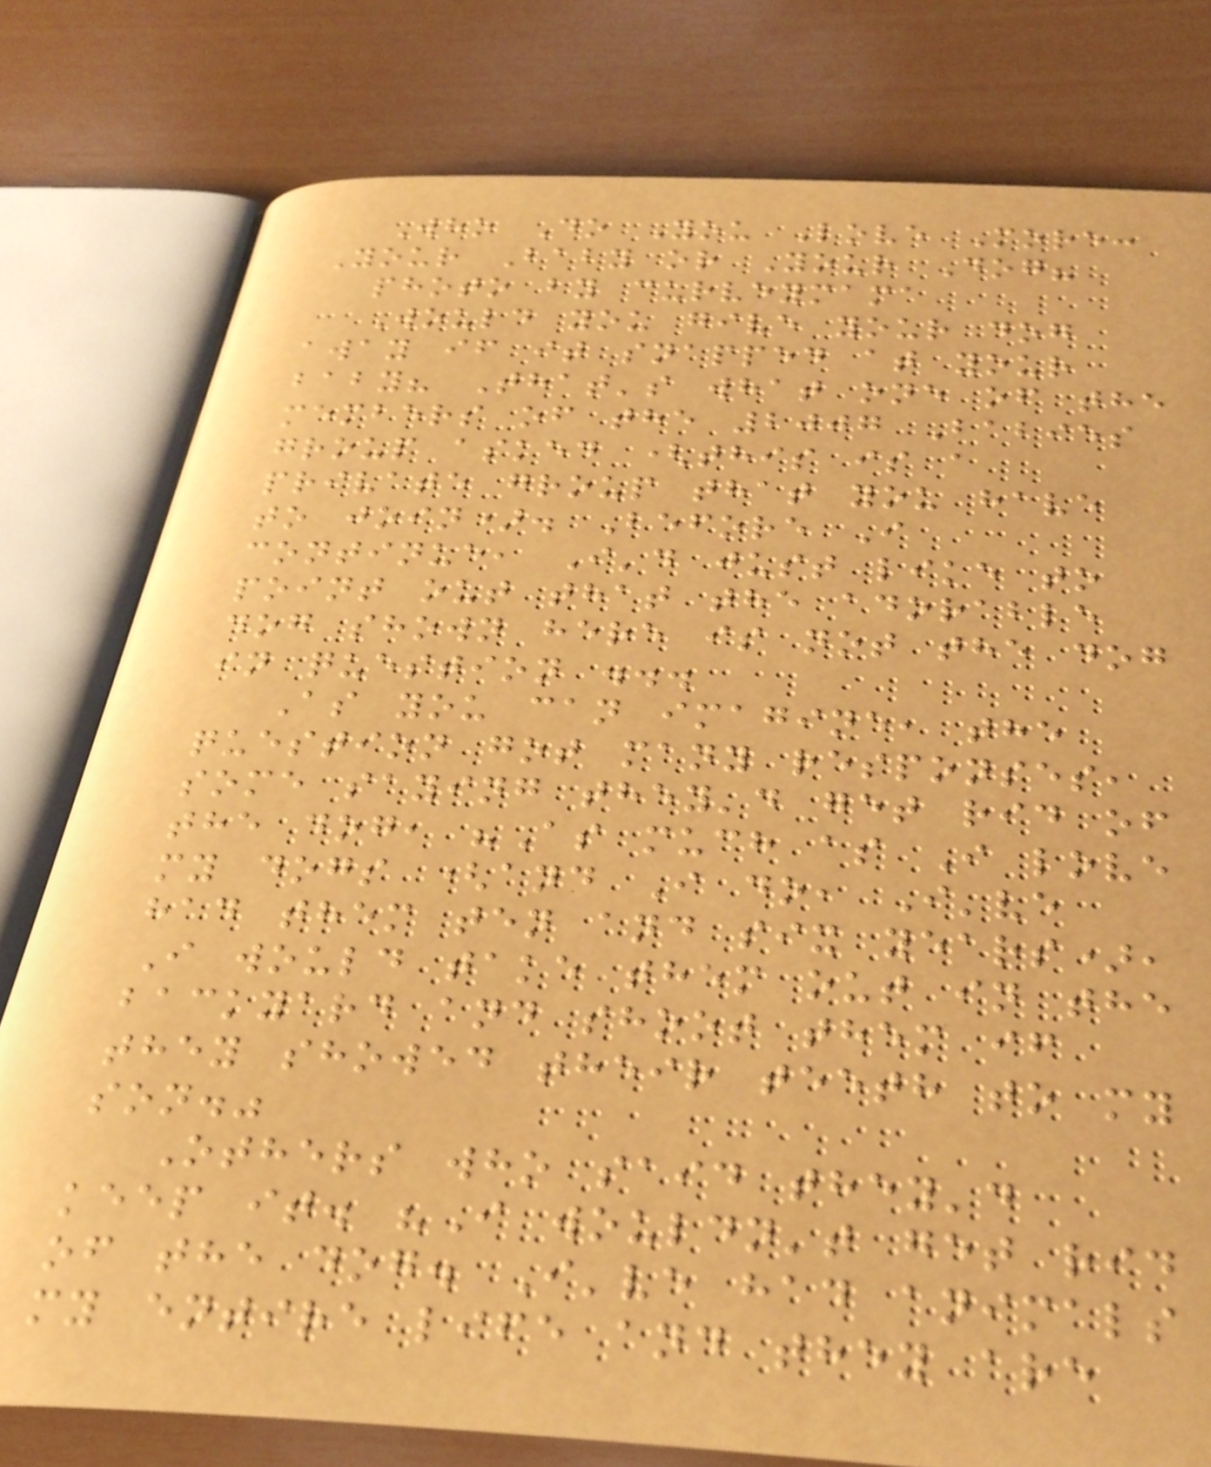Who Do You Love More:
Your Baby or Your Dog?
photo by curveymama
Would you give your dog
away if it snapped at your
baby? That's what one of the
members of the 2007 Babies
group asked (this is a
private group that you have
to join). Before I
continue, I'd just like to
point out that the adorable
dog shown here is not the dog
in question ...
As you can imagine, the
question got many responses,
some saying they'd get rid of
the dog, "As much as I love
my dogs (and I do, I've
had them ten and six years),
I would take them out in the
backyard and shoot them if
they showed their teeth to my
son."
Others who said they'd
keep it. "I wouldn't get rid
of the dog. I've had animals
my entire life and they are
